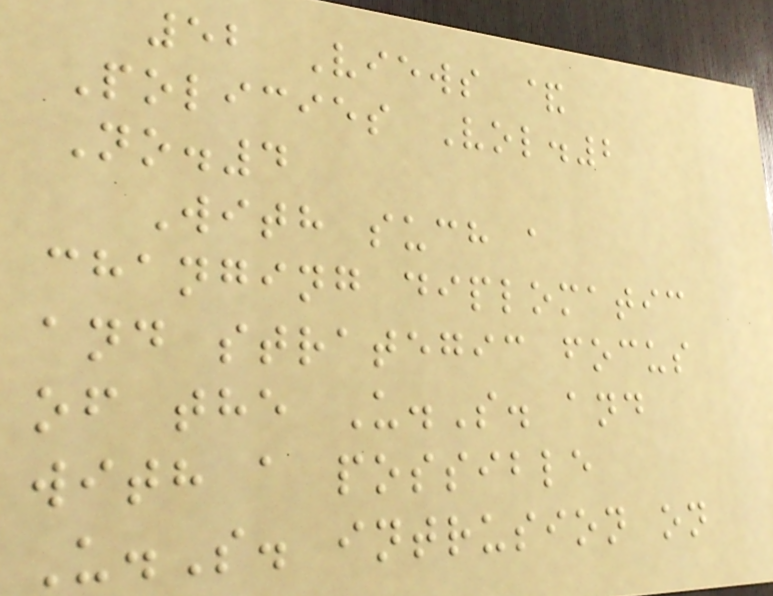52 Views &
Policies Vol.2
No.4
With such a
changing diplomatic
and strategic focus
of the U.S. and
with a possible
U.S. intrusion on
